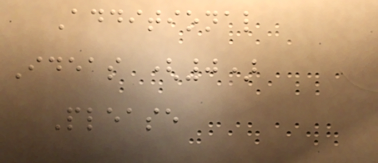Additional
Ideas (0)
Please
